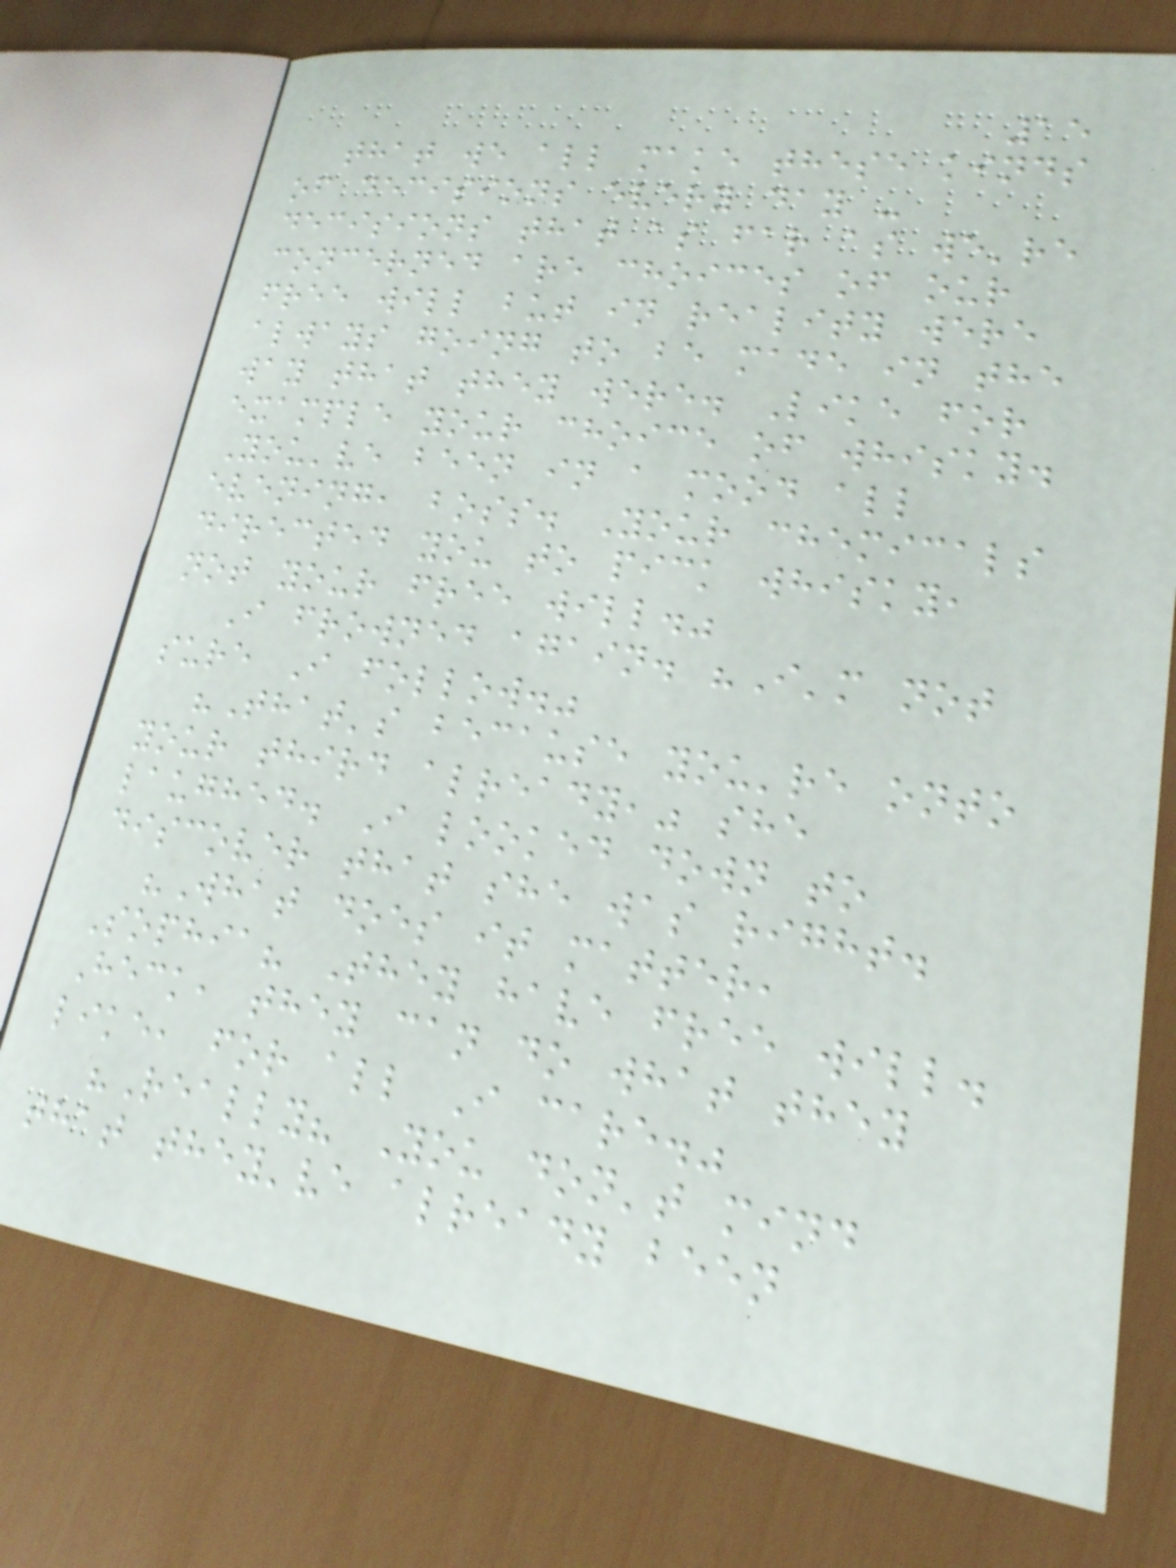15
that we all make these kinds
of decisions every day -
decisions that as far as we're
concerned are choices of our
free will but in reality were
always going to be made in the
way that they were. Like for
example your choice of whisky.
You've been in a mood all
evening, boss. Your chemicals
directed you to pick whisky,
not your free will."
I frowned again. "I'm not
sure I follow."
"That's because you're onto
your third already," she
laughed. I looked down to
discover that she was right.
"What does it matter,
Sophia? They have free will.
Heck, they can do what they
like, for all I care."
"Really? You don't mind
that they've already been
